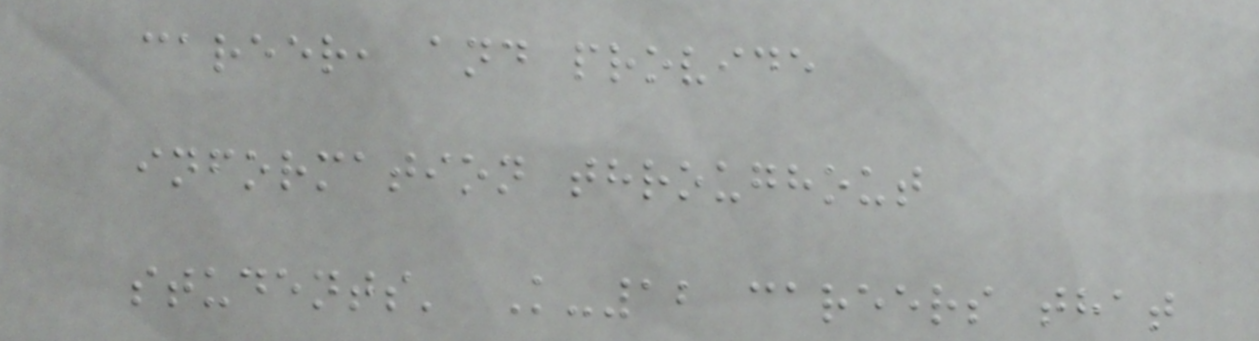career, and provide
information throughout
students' K-12 careers that
